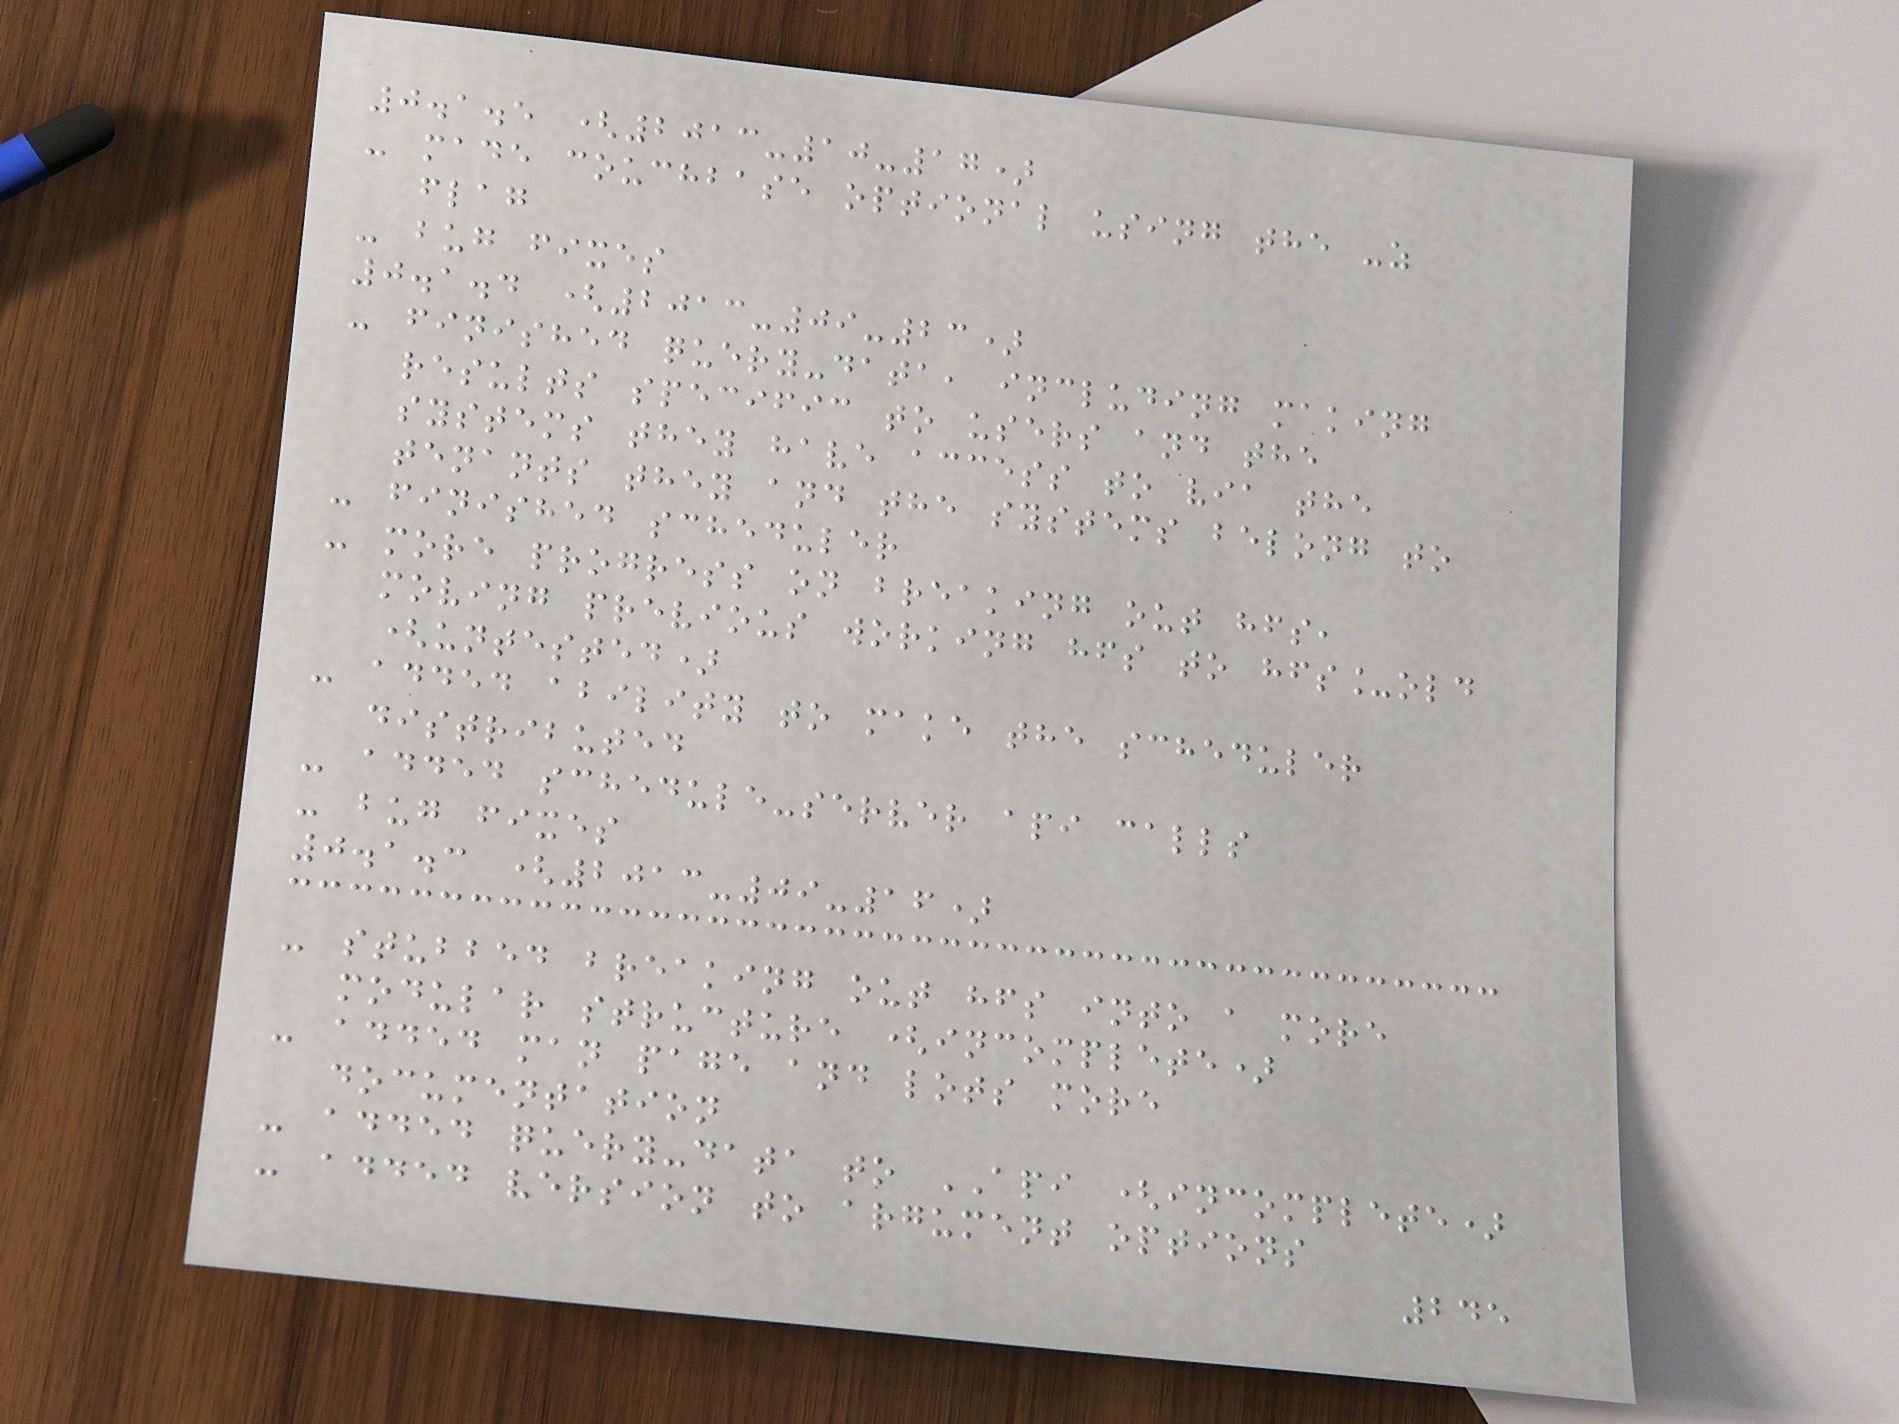0.1.5 (2013-10-17)
- made couchbase optional using the -z
flag
- bug fixes
0.1.4 (2013-09-23)
- finished query-data, including making
results specific to users and the
systems they have access to via the
tenants they and the systems belong to
- finished scheduler
- more progress on breaking out hfs,
moving previous working hfs to hfs_old
(untested)
- added ability to make the scheduler
distributed
- added schedule-server api calls
- bug fixes
0.1.3 (2013-09-16)
- stubbed breaking out hfs into a more
modular structure (incomplete)
- added man page and lots more
documentation
- added query-data to API (incomplete)
- added version to argument options
245
